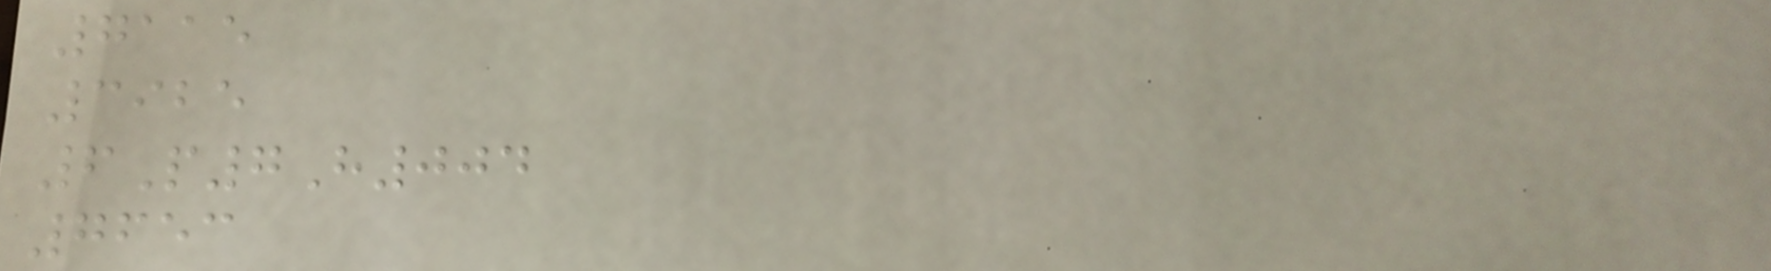7115
3925
6P7H004
7653
